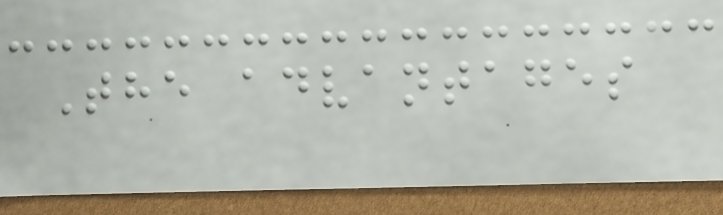The advantages
